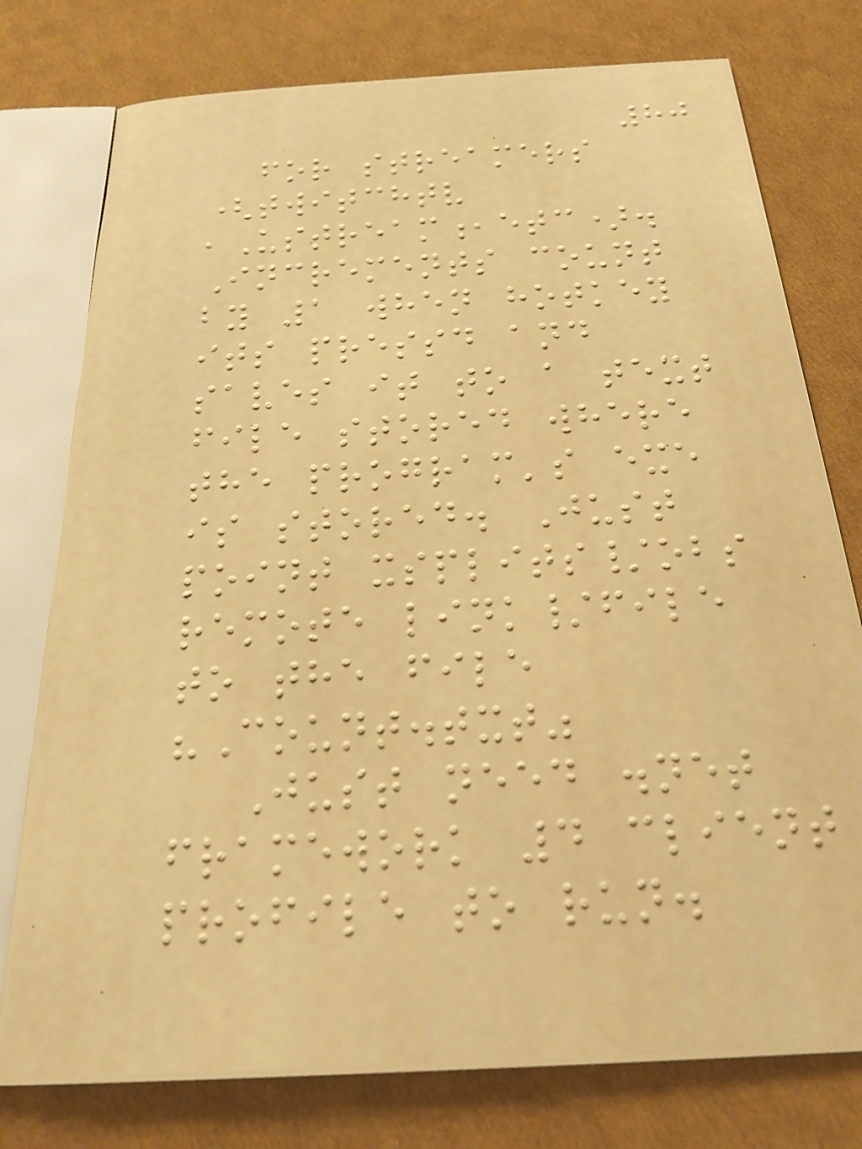80
for streamers
(twitchtv
,Ustream,etc).
Increments count
by 1 when hotkey
its pressd and
saves it to a text
file stored where
the program's exe
is stored. Just
point xsplits/obs
remote link/file
to the file
"Count.txt"
Just need .net
framework 4 client
profile to run.
